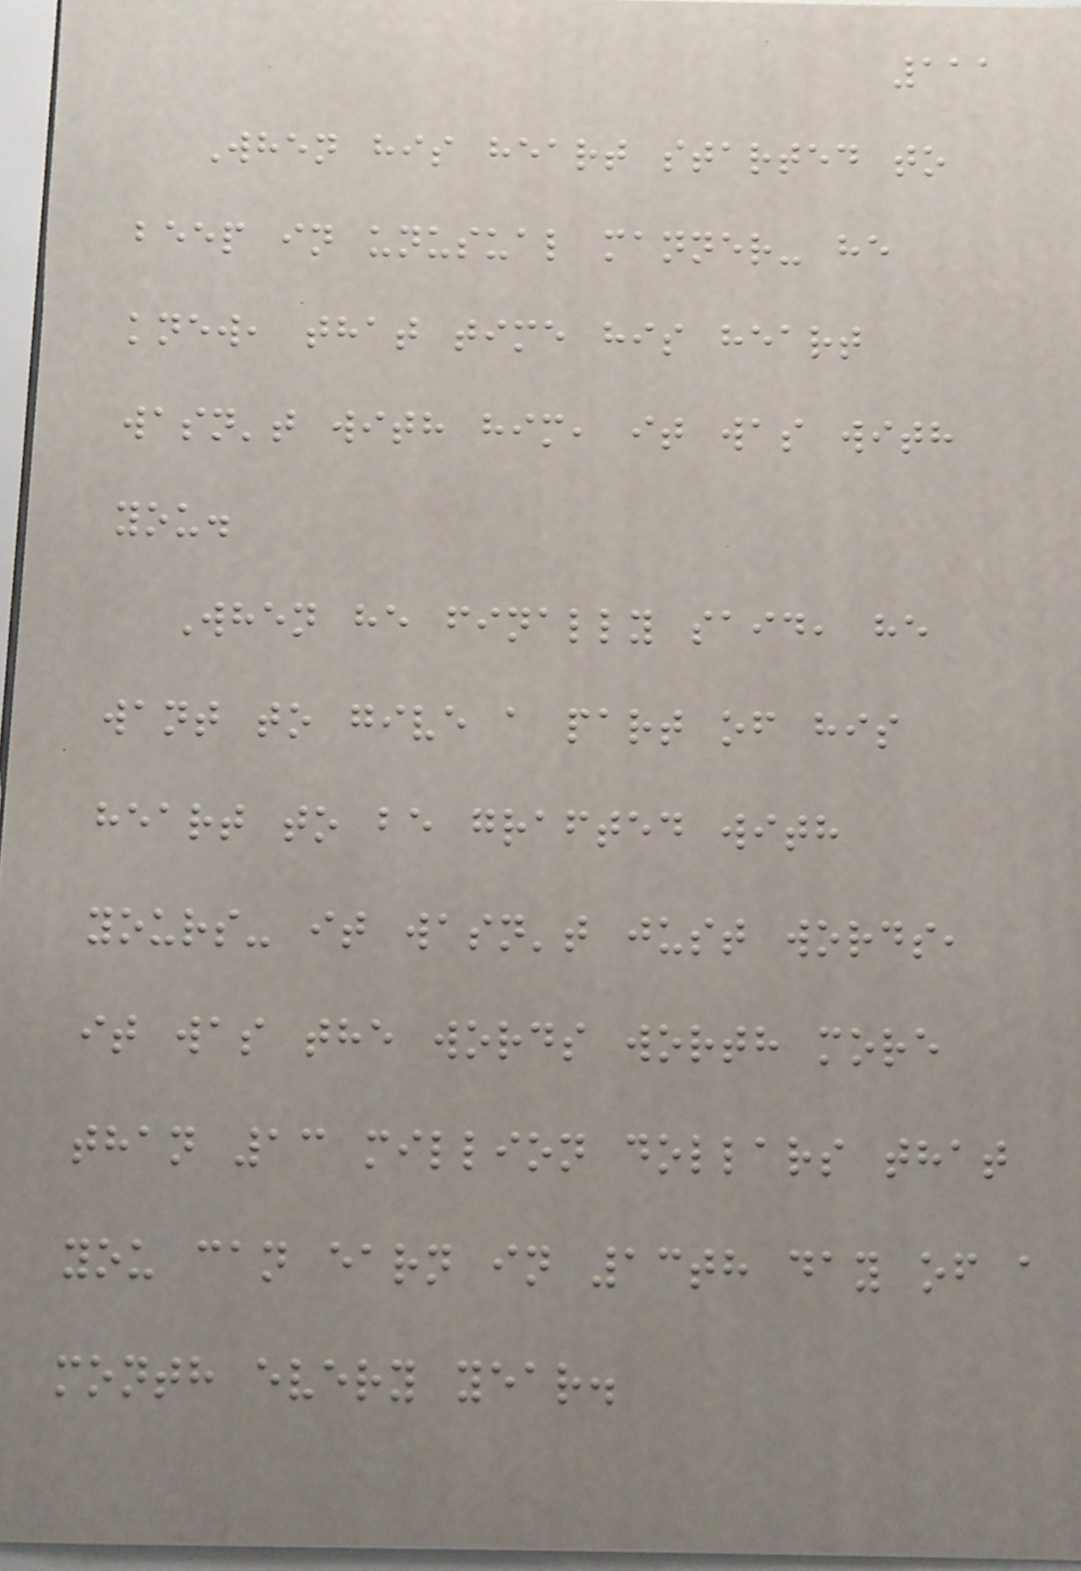111
When his heart started to
beep in unusual manner- he
knew, that time his heart
wasn't with him, it was with
you.
When he finally said, he
want to give a part of his
heart to be grafted with
yours- it wasn't just words,
it was the words worth more
than 13 million dollars that
you can earn in 13th day of a
month every year.
